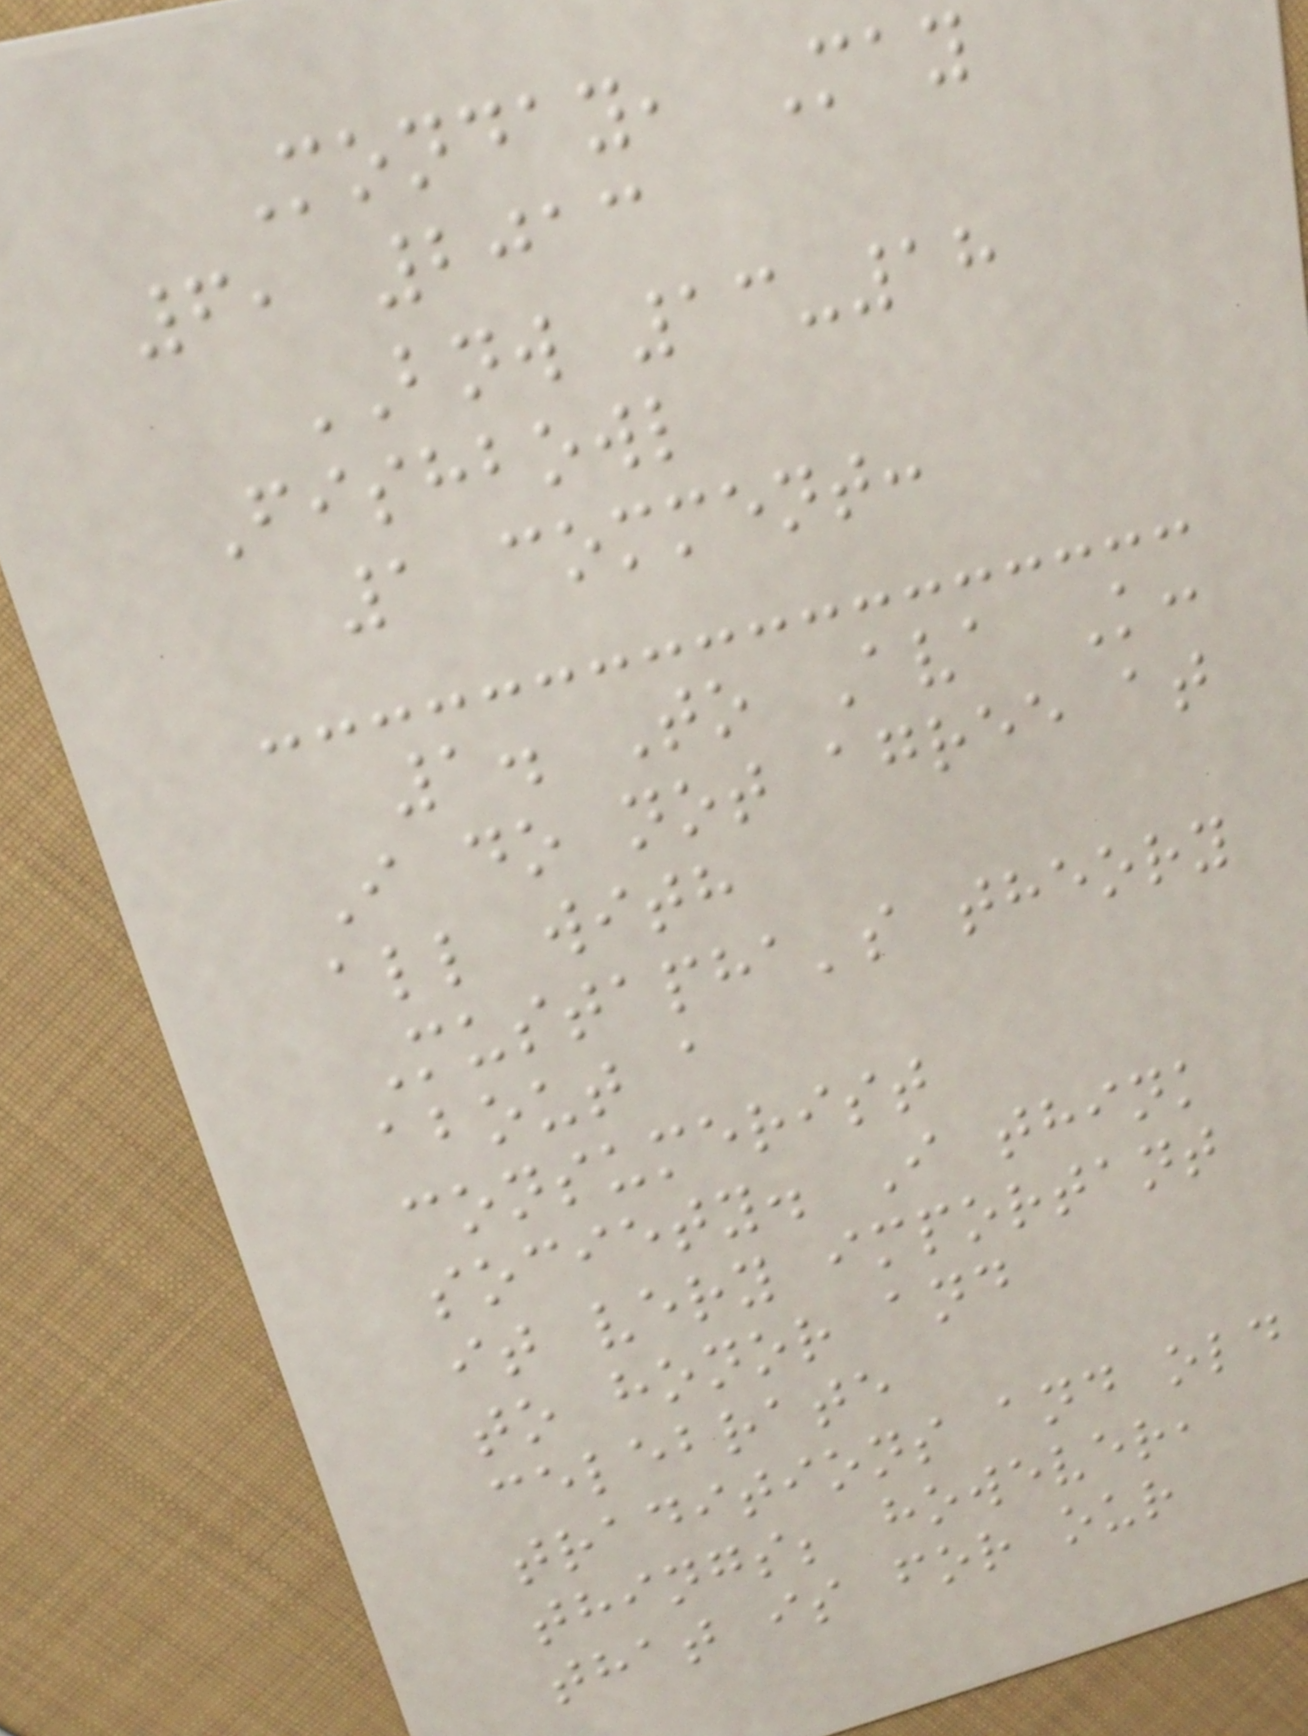Monday, May
6, 2013
BNW 13-18
Fishbowl
1 comment:
1. To Ava K:
I do not agree at
all with
Mustapha's theory
about a
consumerist
society. I think
it very important
to honor and
celebrate
traditions and old
things; however,
that is for our
